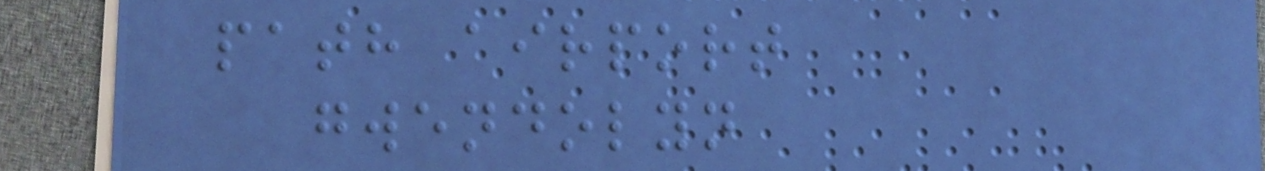path airport
gwendolyn
